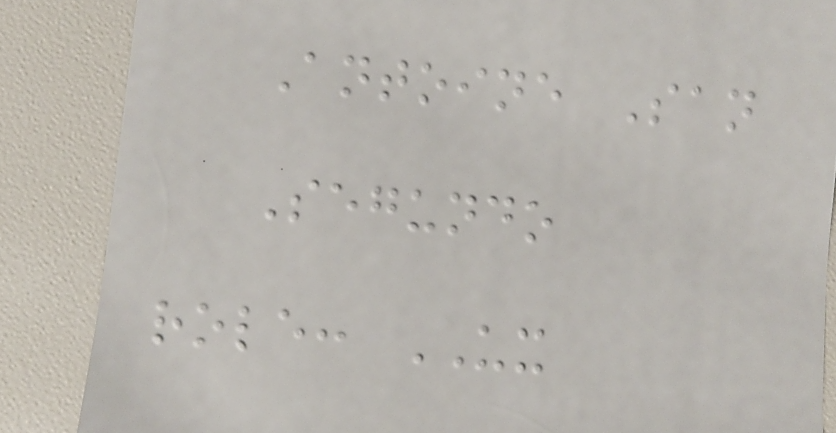Antoine San
Segundo
role: UX
